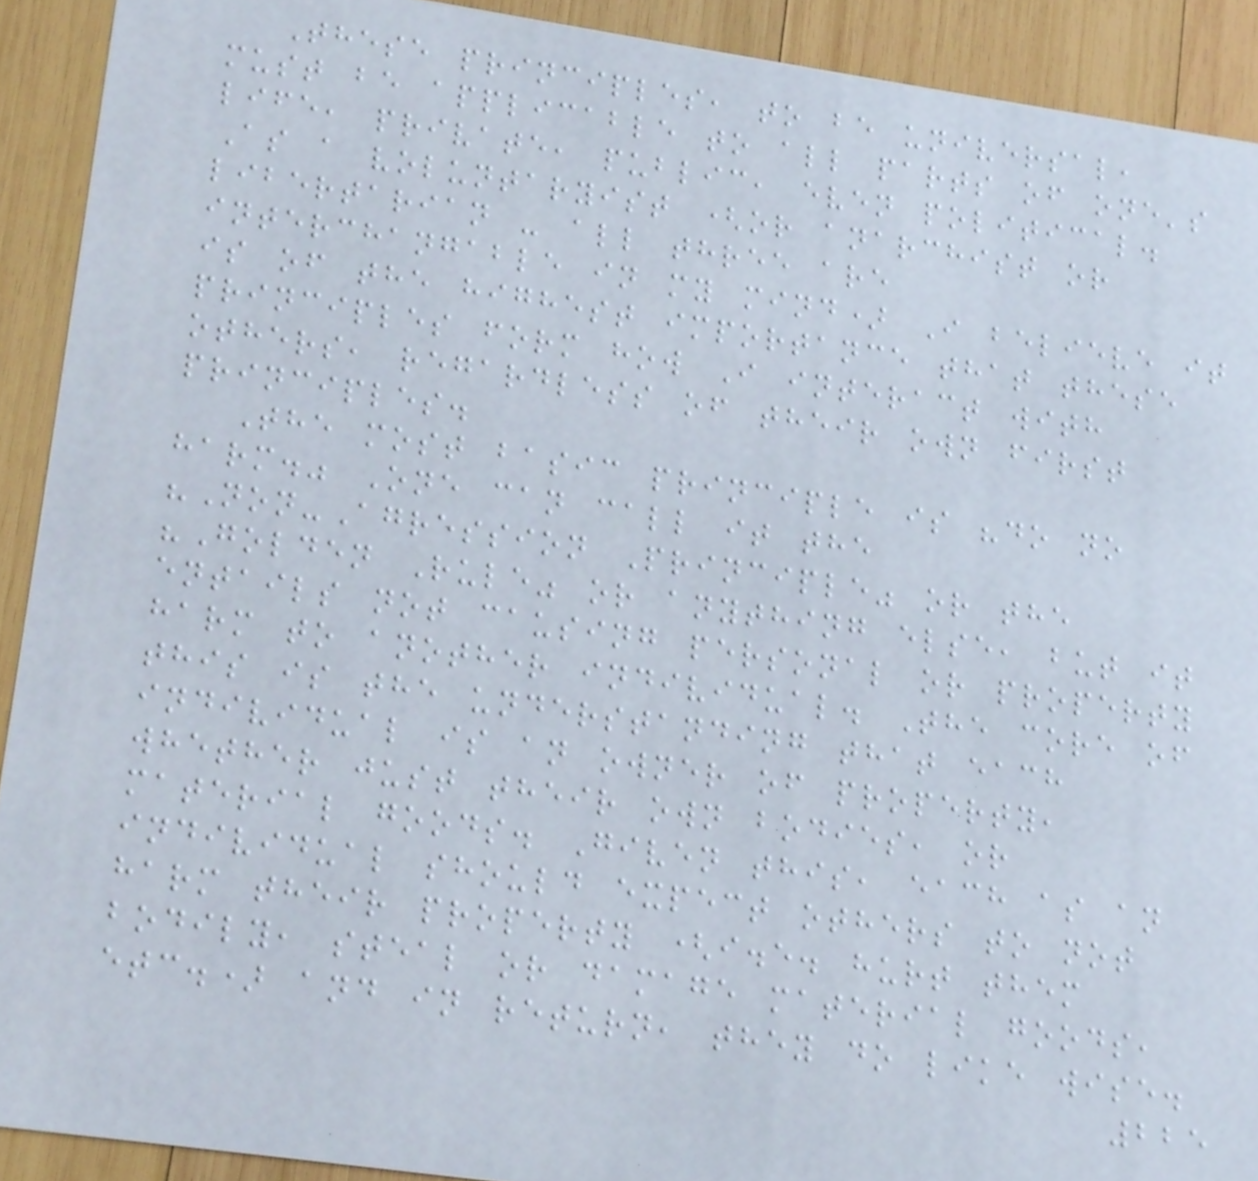These principles, to be universal,
must be applicable to all parts of one's
life, private, public, even political.
As a voluntaryist (or anarchist or
libertarian - all three are
interchangable in my mind) I believe it
is of the highest importance that these
principles form how I interact with
others, regardless of their own first
principles.
The most basic principle is "do no
harm." One can call it the
"Non-Agression Principle" or the
"Golden Rule" or anything else, but it
entails not causing personal or property
harm to another individual. The core of
this is the understanding that each
individual is an owner of property,
whether just their own bodies, or
material goods. Given this, each as an
individual should expect others to not
harm their property (i.e. hurt them
bodily, steal or damage material goods,
etc.) and in return, they do like wise.
225
